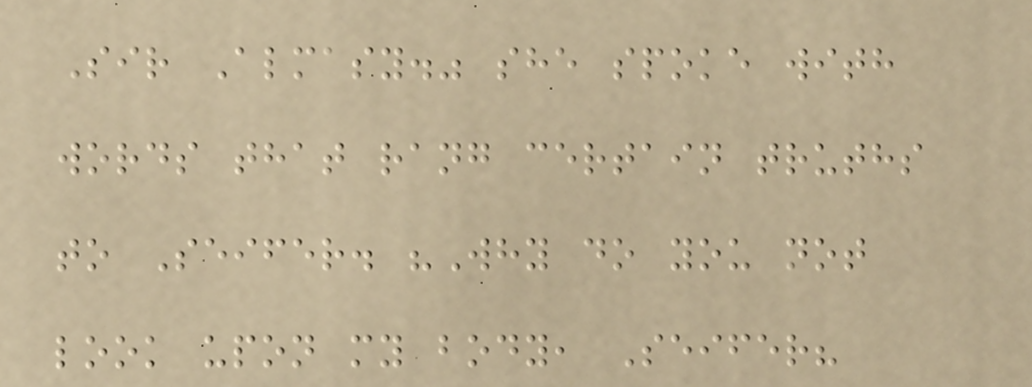Sir Almasy." she spoke with
words that rang certain truths
to Seifer. "Why do you not
look upon my body, Seifer?
